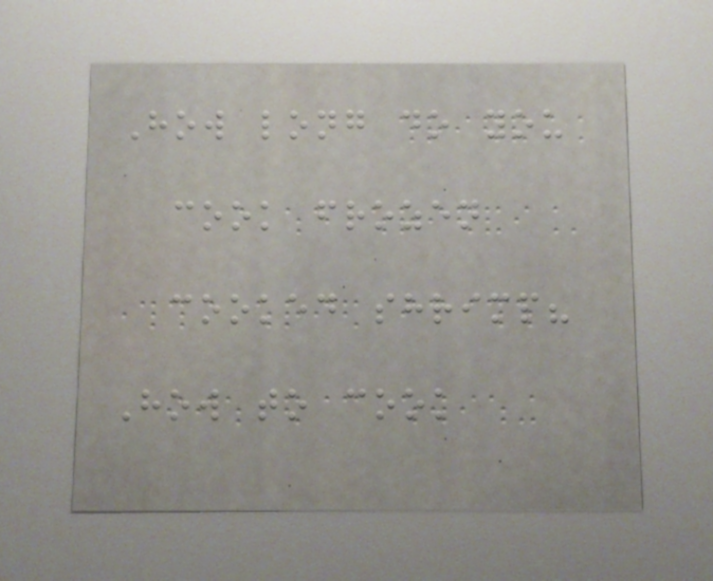How long do you
cook frozen
cooked shrimp?
How to cook
